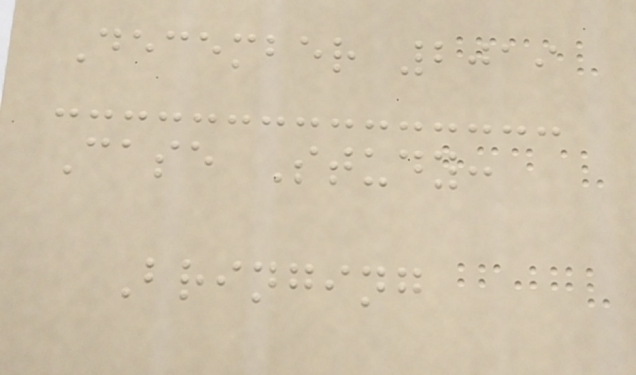December 2019
Case Study:
Bringing
